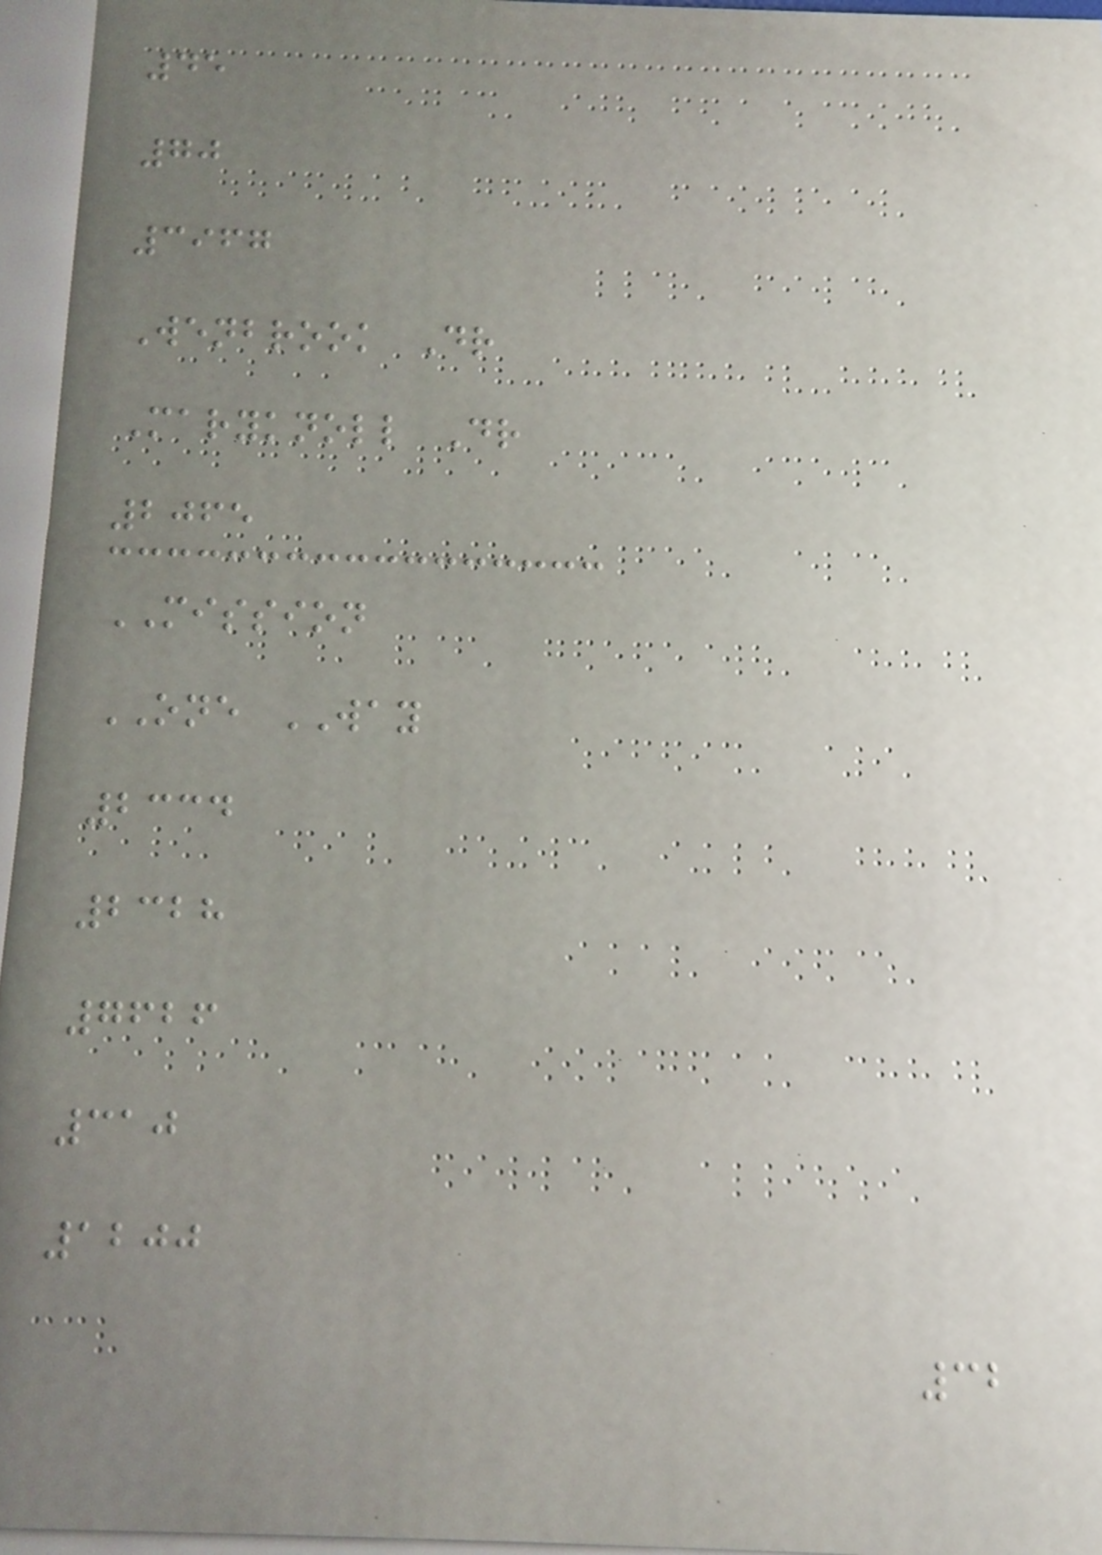45
70
3967
Wenbrook Dr
Maryknoll Dr
2065
MISSION
ONE WAY
2334
2328
7626
310
1200
32
